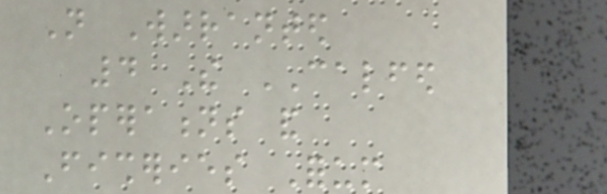Not Warranted
4 The CALFED
Operations and
Fisheries Forum
